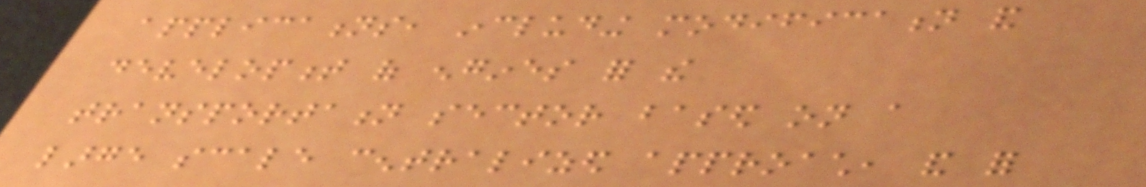applications, including modification and
development of engines for the
transportation sector based on a
large scale centralized approach, and for
